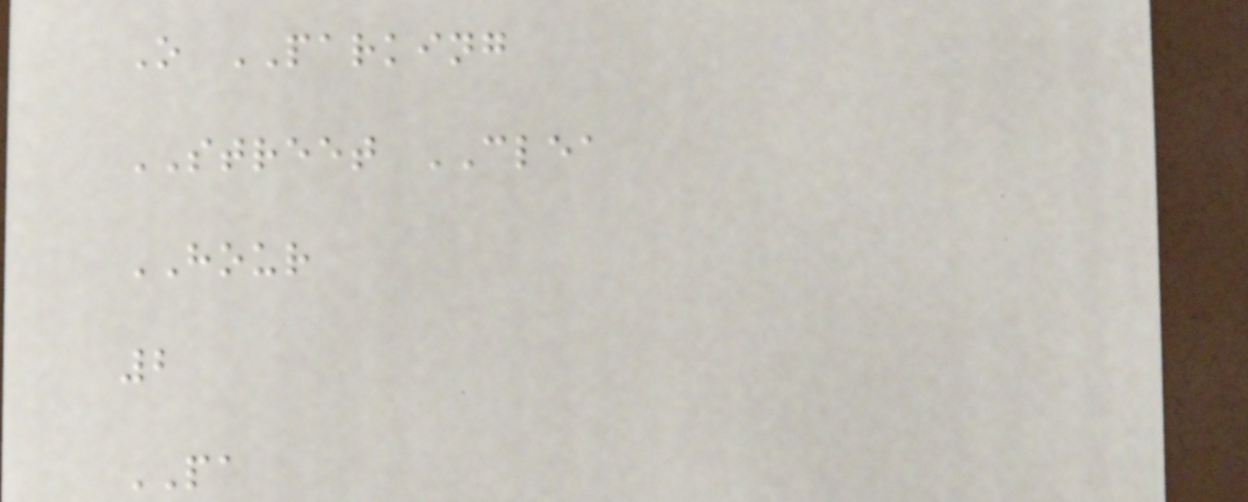O PARKING
STREET CLEA
HOUR
2
PA
